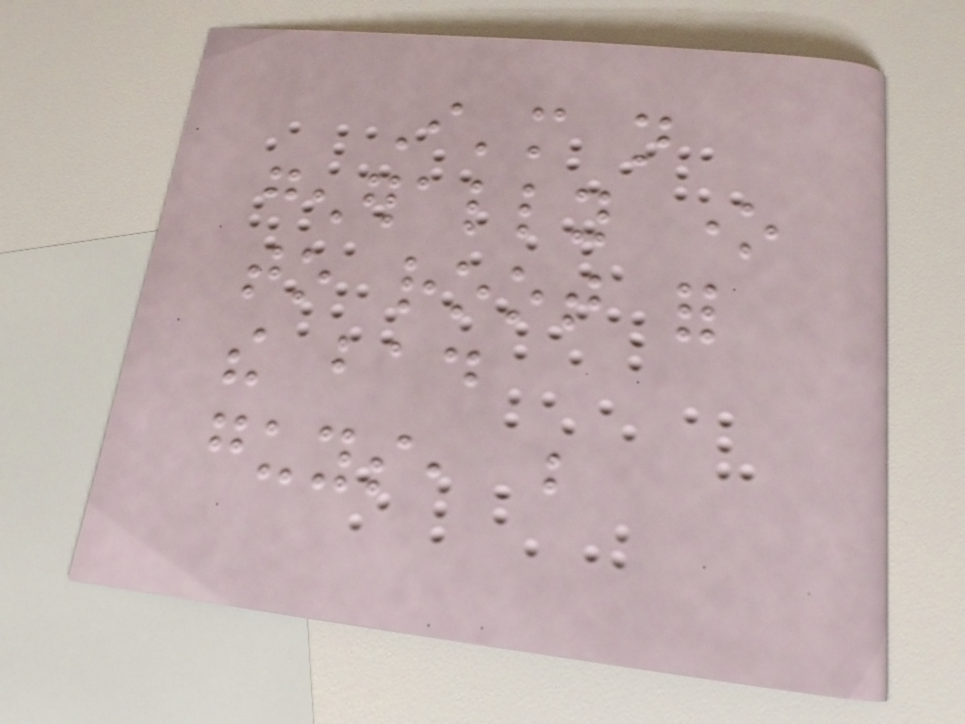I'm not
generally one
to root for
the bad
guys, but
